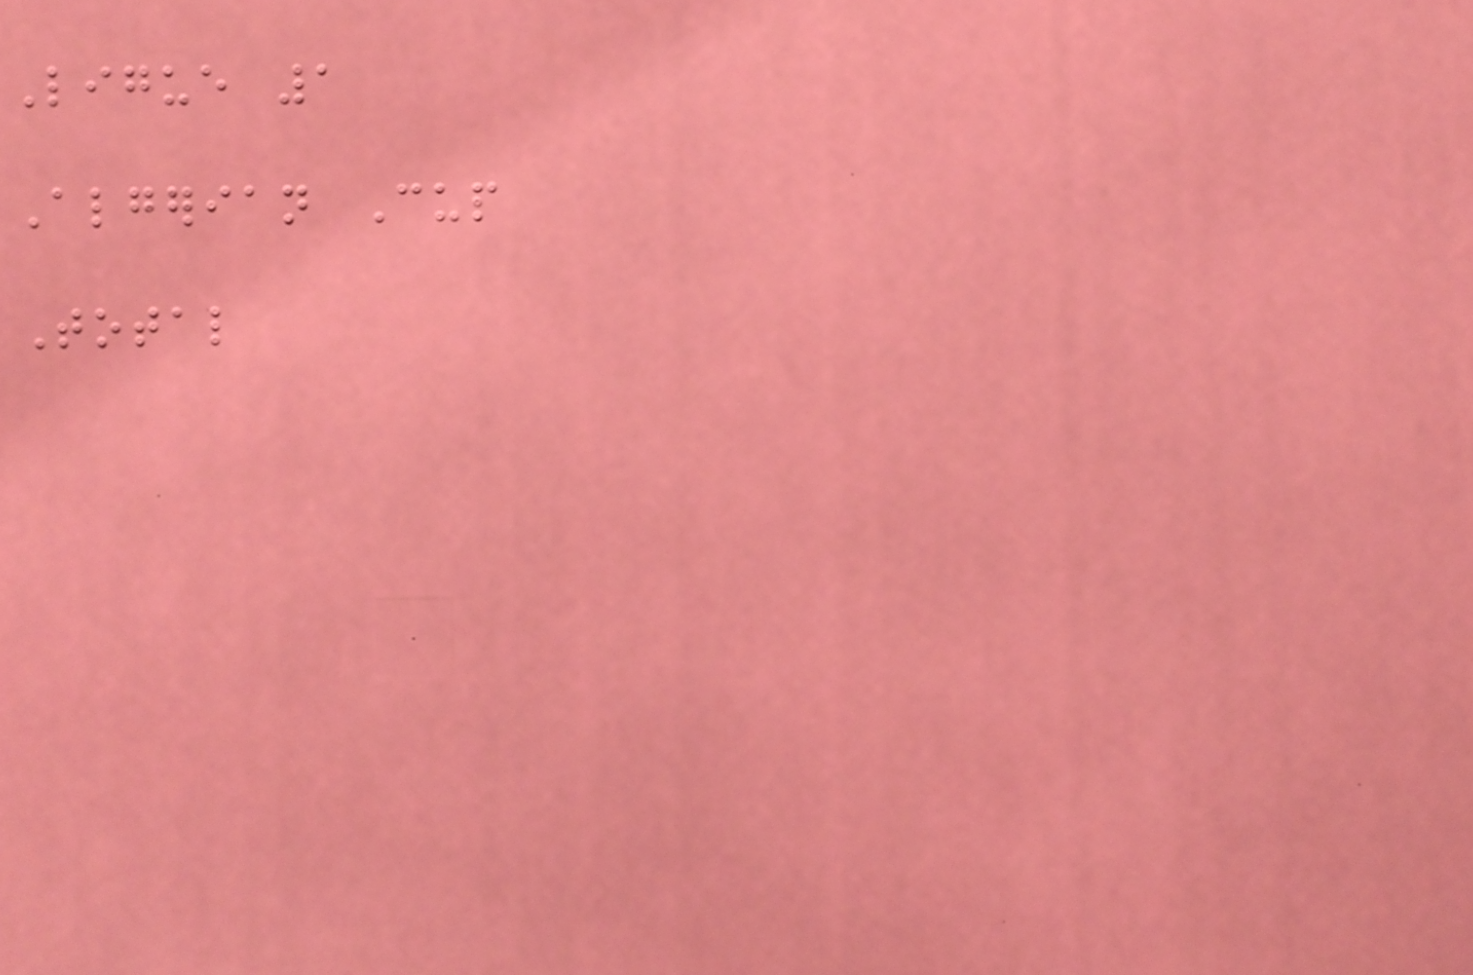Ligue 1
Algerian Cup
Total
